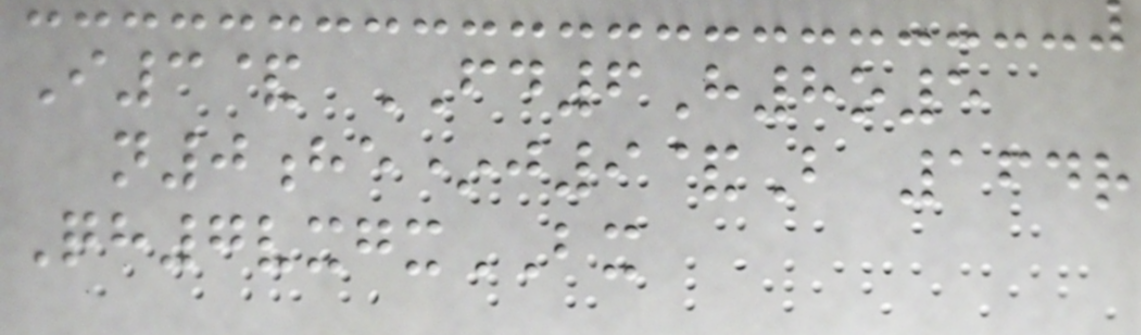I3& FD6H8o5
n0he*j9&B 164r
Qh7vxgxBX
